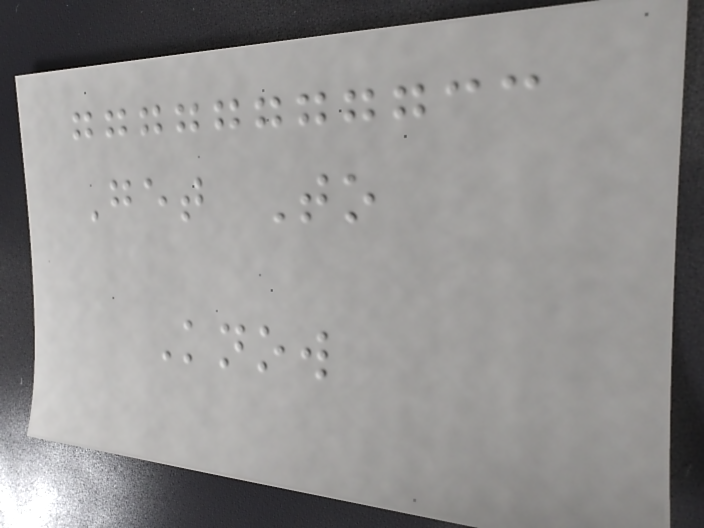Get To
Know
